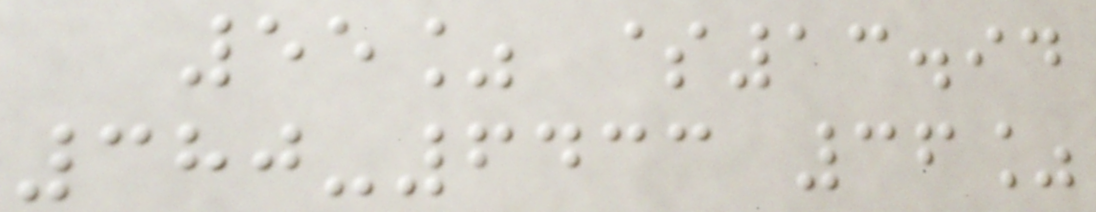55% $13.94
380-6433 36%
